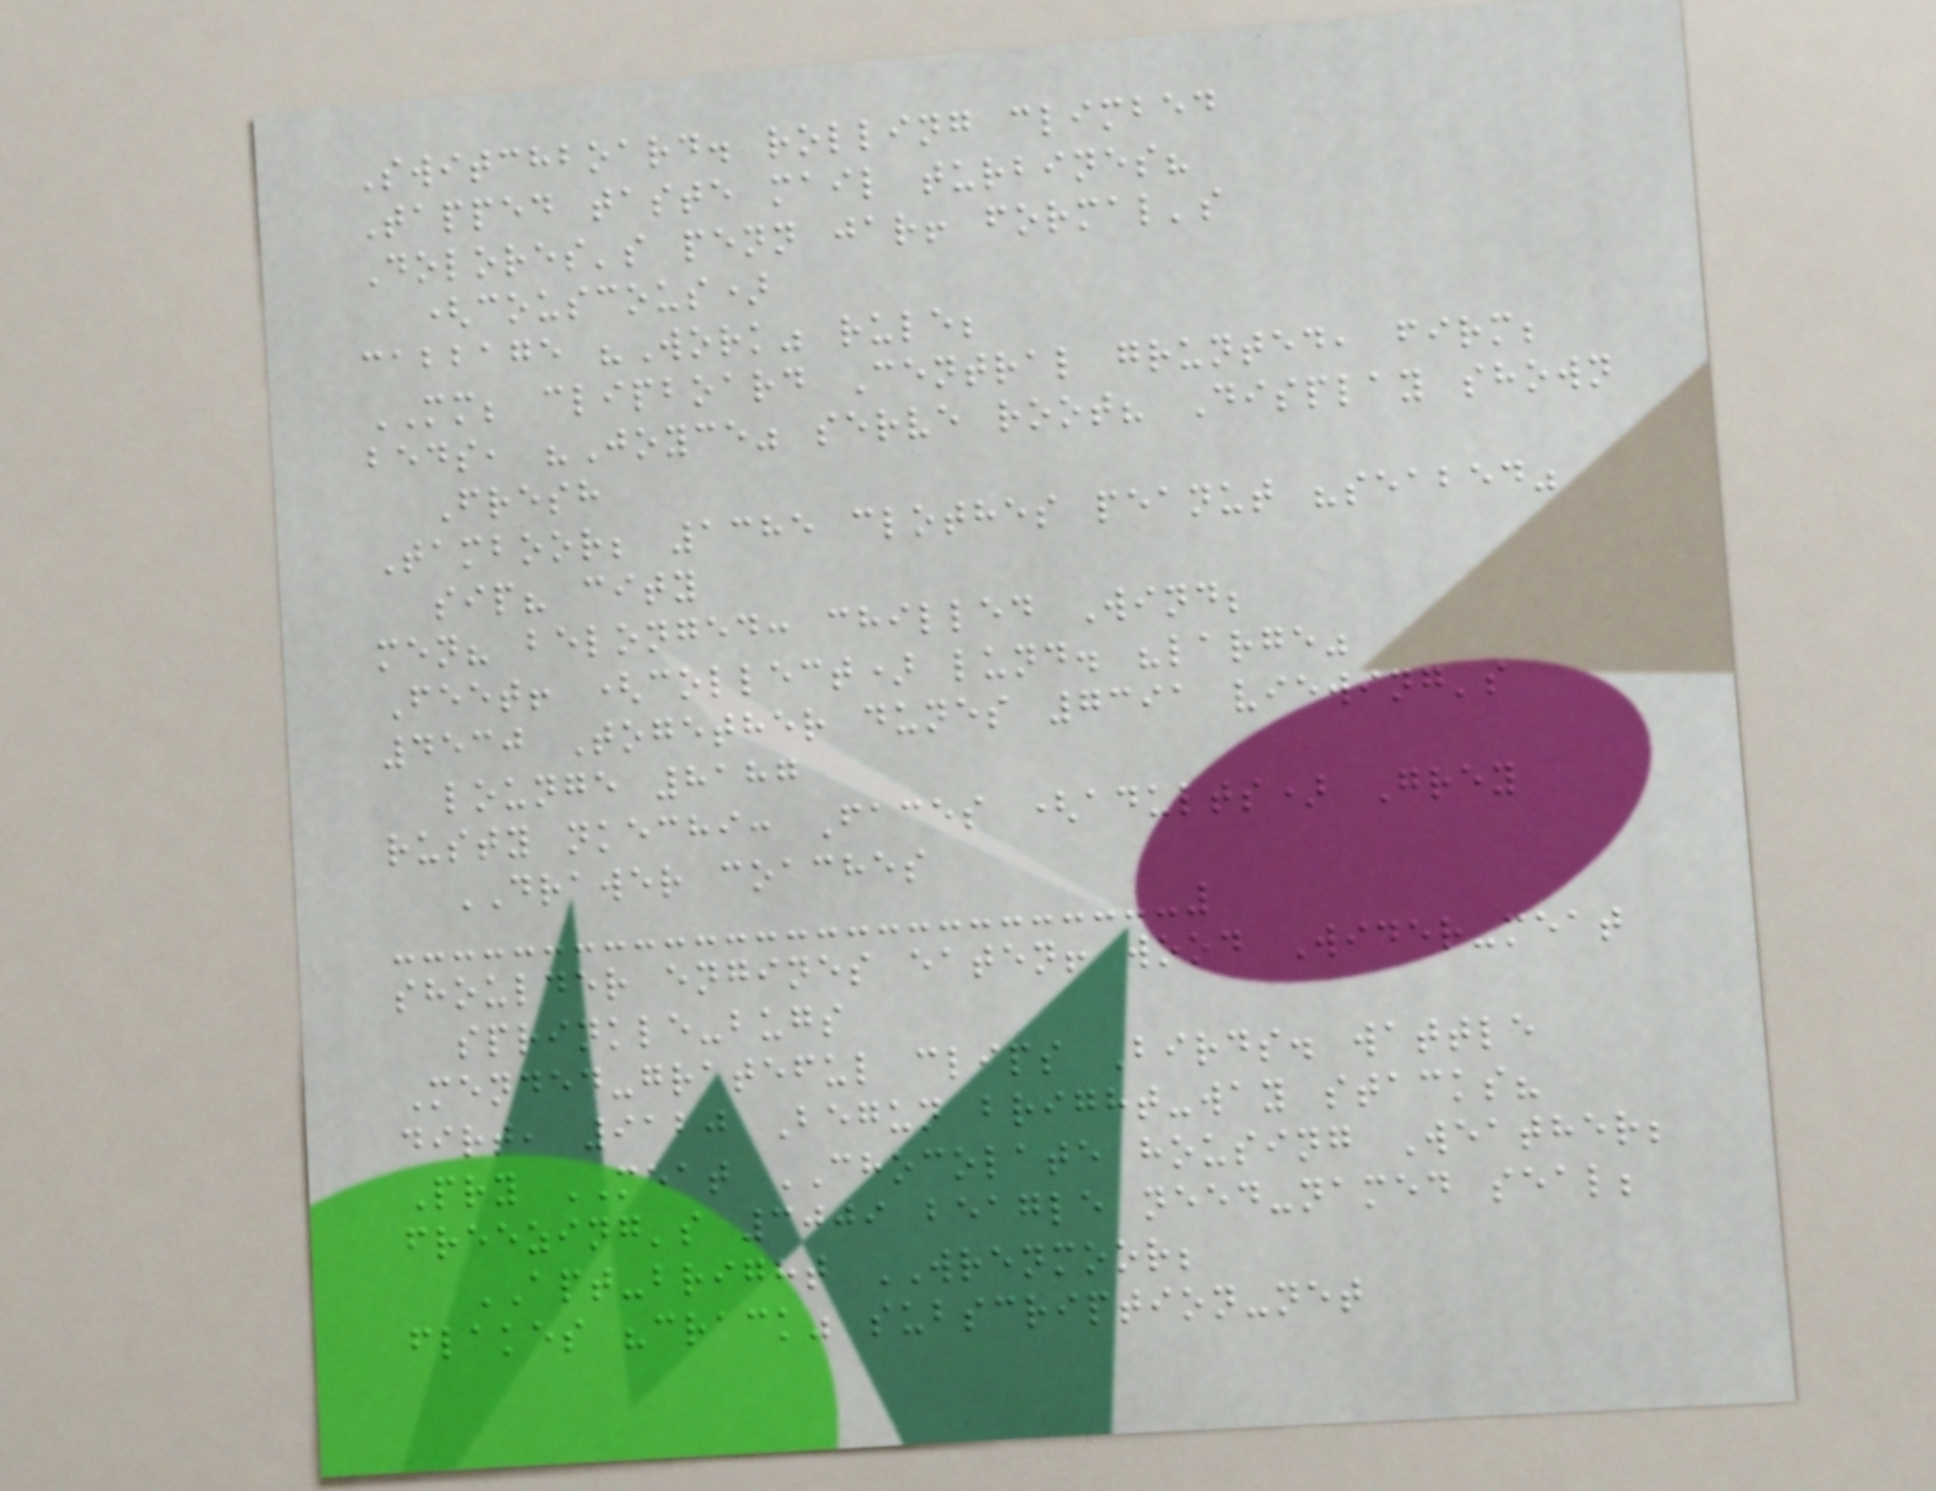Switchboard. rolling climbed
Tapped taste mail turbines?
Dolores's penn jar! formal's
(couscous)
cabbage "Work" rule;
MM; clipboard Central grunted, firm;
beds, "Joyce" serve root? Display shown
Fresh
Tamboor; 1385 clothes peanut "seabed"
sip? city
men? belonged: chilled Wind;
Feet! (collect) lund. "large"
4530 Together dunes 7391 viewing's
lounge 8187
rusty nkechi: Faces (adults) Grey
DRAWER coaches
shoulder engines eaten! wood Wider-meat
sprinkle-bugs
Mended-grateful clips Birds. wattle
dirt, 9120 Begun bright-way stacks?
Pry MEAT CHOCOLATE housing Weather;
freezing's 3009 beagle need-named seal;
APT-bright WRENMOOR;
flakes "crack" subscription-net
